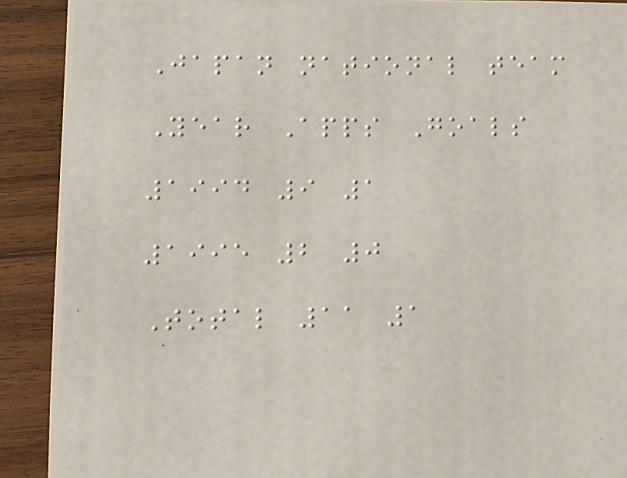Japan national team
Year Apps Goals
1994 9 1
1995 2 0
Total 11 1
